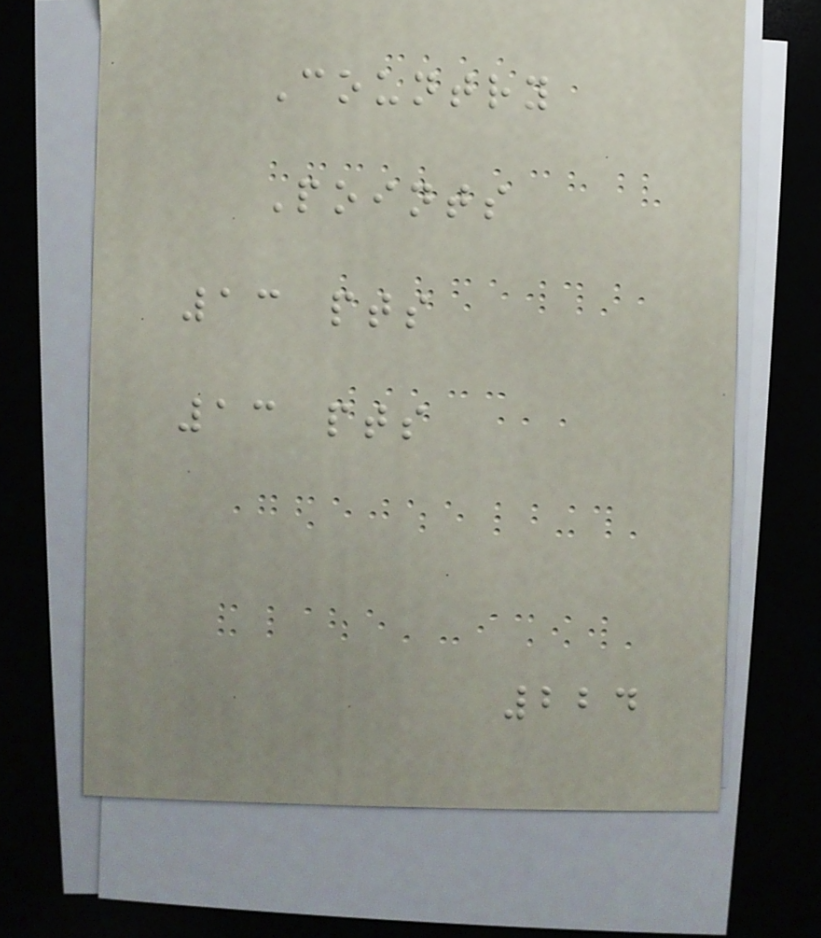Country
Points
13 pts
13 pts
224
